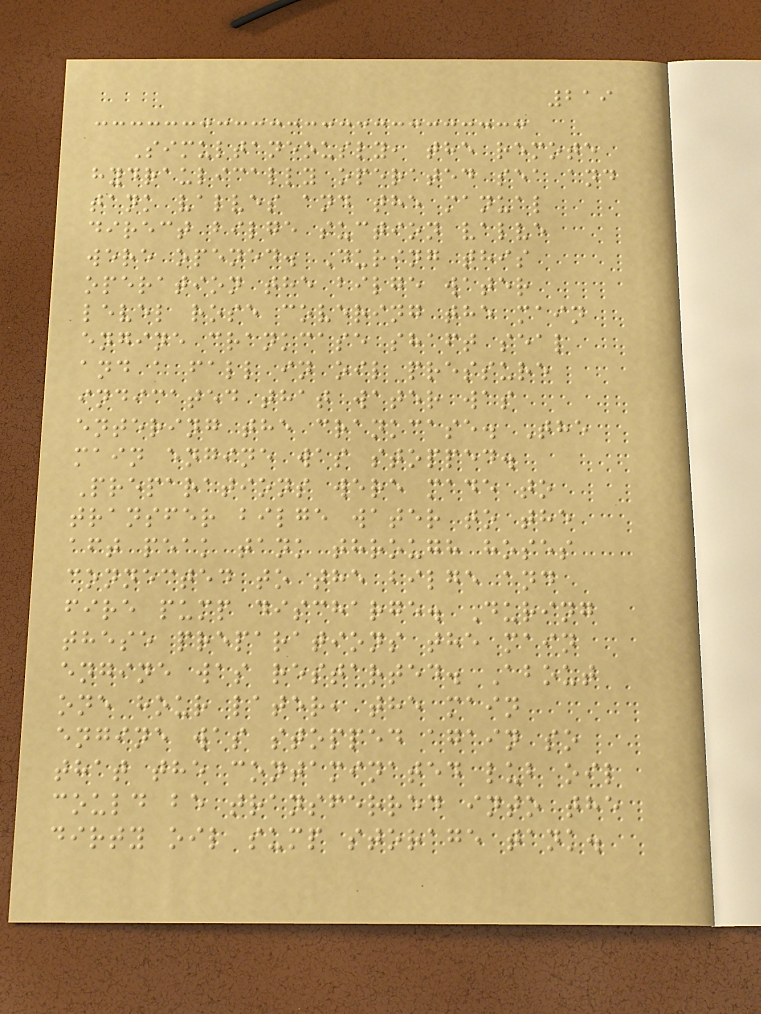219
Simultaneously, the remote
hydraulically operated sea and
tank valves and the manual
direct bilge suction valve
were opened. During this
operation the bilge water
level rose covering the main
engine crankcase shaft seal
and a fall in oil pressure
indicated that water was
entering the crankcase. The
main engine was stopped.
Preparations were made to
transfer bilge water to the
aft peak tank through hoses
connected to the bilge and
fire pump discharge. During
these preparations the main
engine was restarted. About
one hour later, the main
engine was stopped again so
that the contaminated lub oil
could be transferred into the
dirty oil sump storage tank.
